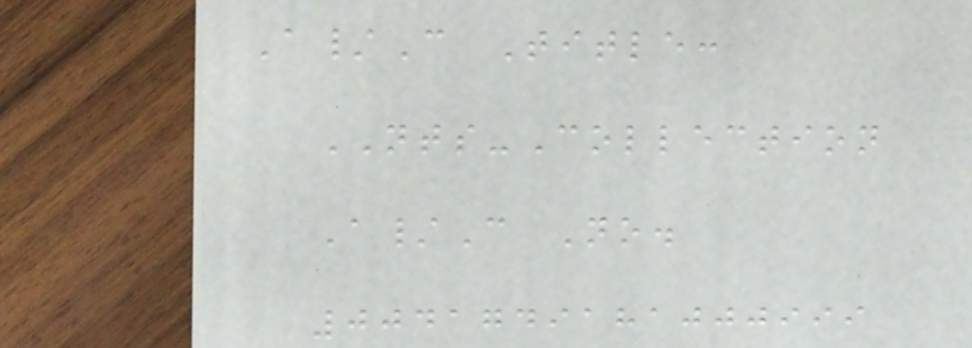A/C Title:
NTS-Collection
A/C No.
0041749181000999
